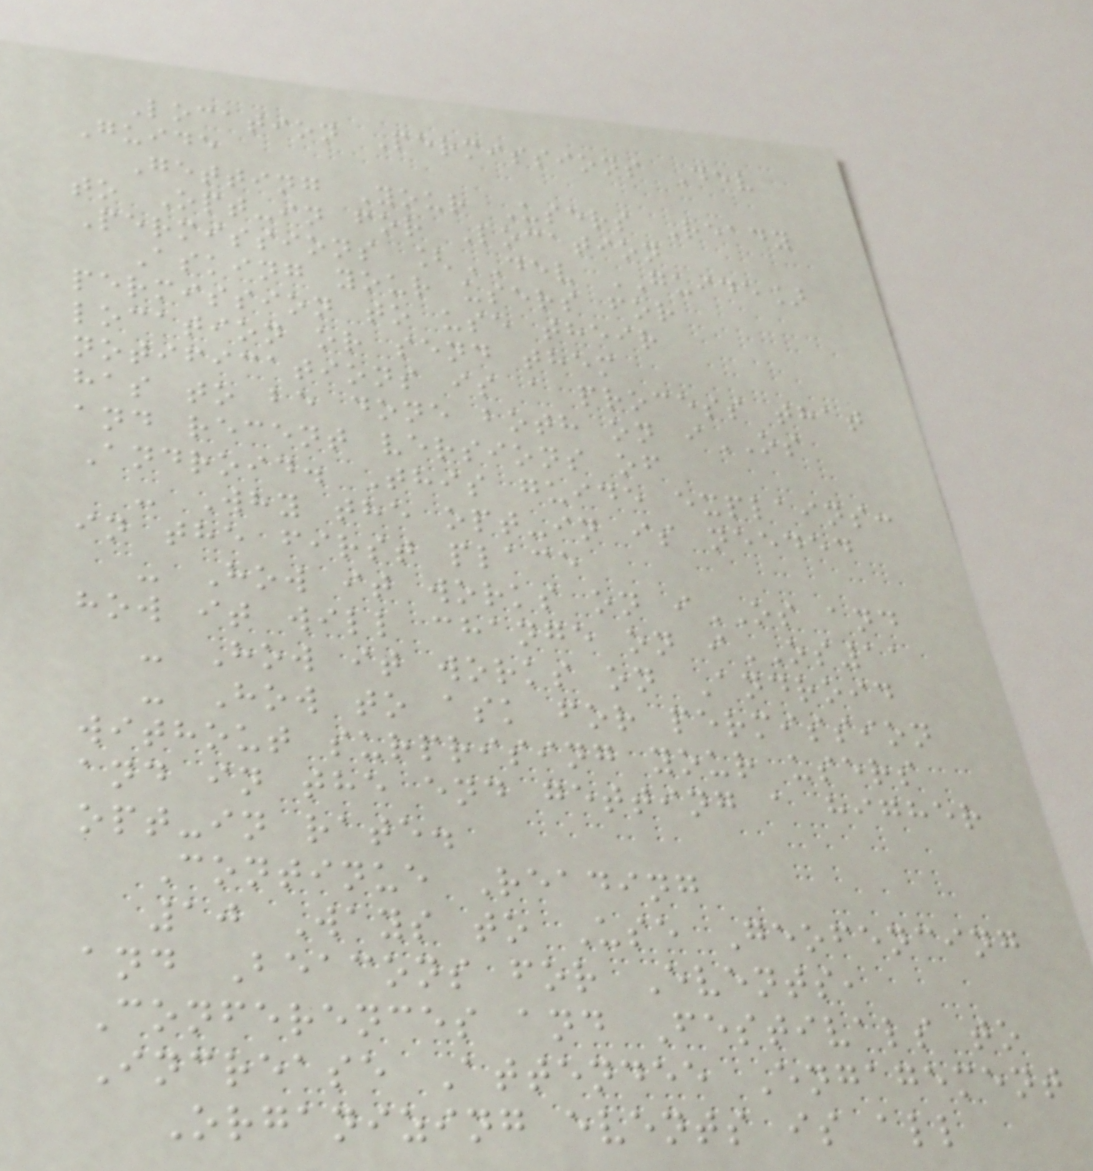Location Permissions Dev
Guide
Getting Your Users Ready
to Opt-in for Location
Permissions [DEV GUIDE]
Asking your users for
permission to use their
location or send them
notifications is a process that
has to be done both on iOS
and recent versions of
Android. This guide explains:
- Why the opt-in is needed
in the first place
- How it works on iOS and
how it will change on iOS11
- How it works on Android
- How to ask for permission
without surprising your users
and in the end getting a higher
opt-in rate.
Continue Reading
10 Ways to Use Geofencing
and Beacons for Events,
Conferences and Festivals to
Increase Attendee Engagement
Organizing events is all
